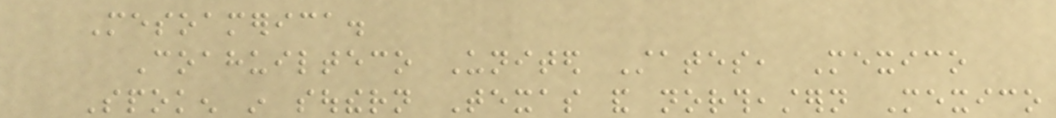Mesoamerica.
Coahuilteco United States, Mexico
Spoken in southern Texas and northeastern Mexico
